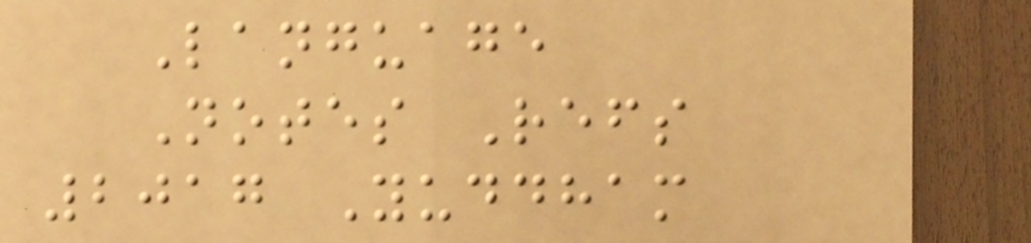Language
Notes Refs
2017 Yuddham
